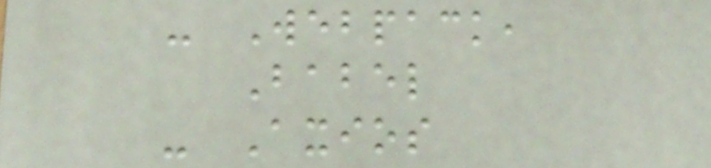- Webpack,
Babel
- Axios
